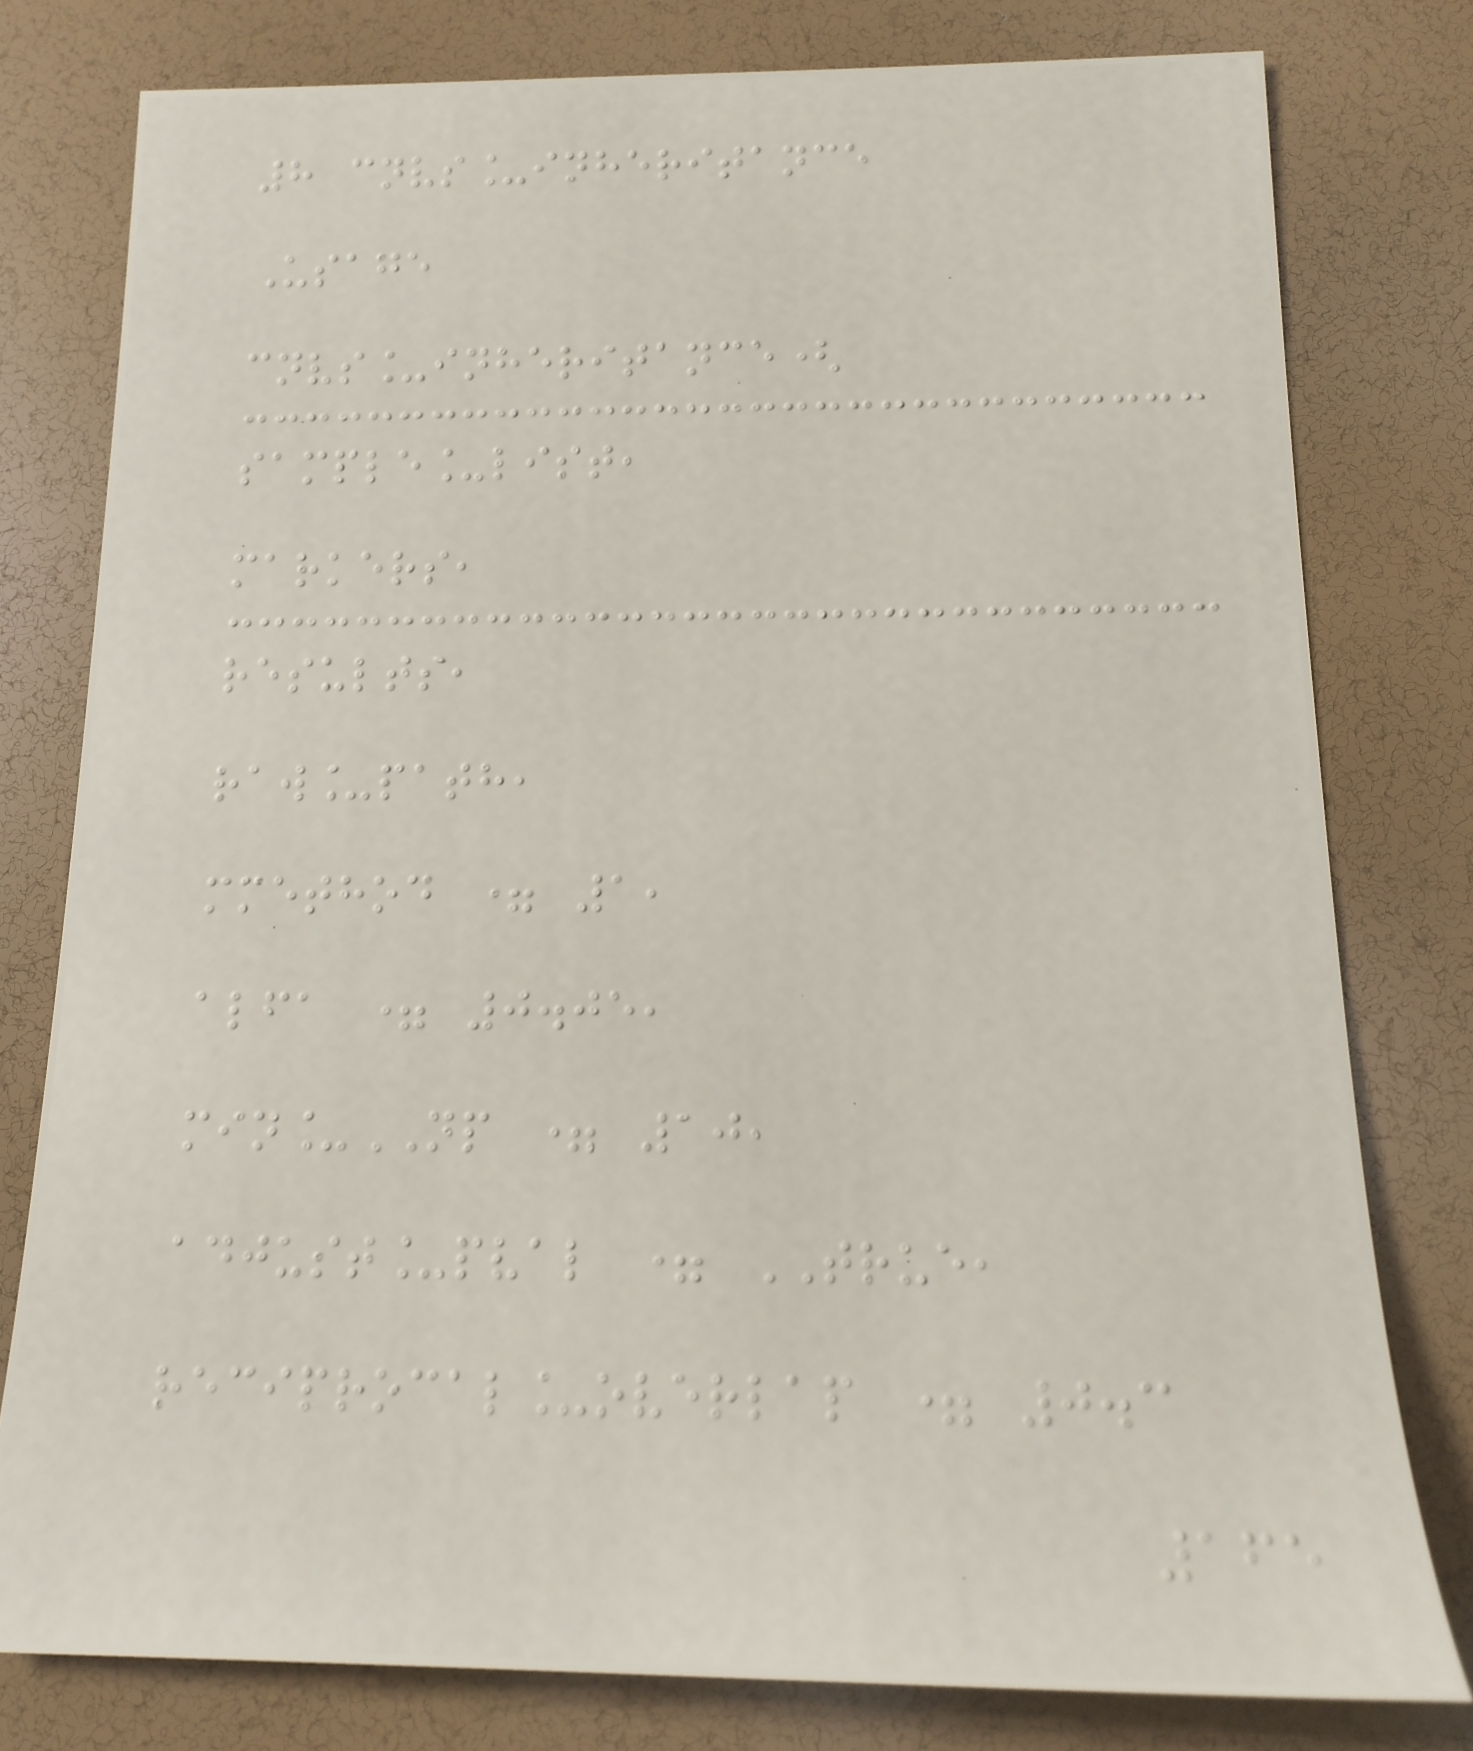8 cnvs_inheritance
Usage
cnvs_inheritance(
sample_list,
markers,
results,
raw_path,
mmethod = 1,
alfa = 0.05,
min_NP = 10,
adjust_pval = TRUE,
reciprocal_overlap = 0.3
165
